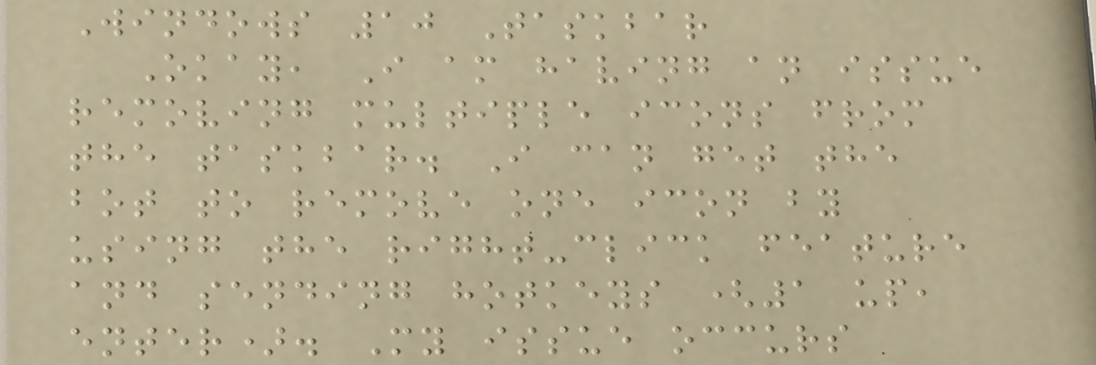Windows 10 Taskbar
Okay, I am having an issue
removing multiple icons from
the taskbar. I can get the
bot to remove one icon by
using the right-click feature
and sending hotkeys (1 up,
enter). My issue occurs
